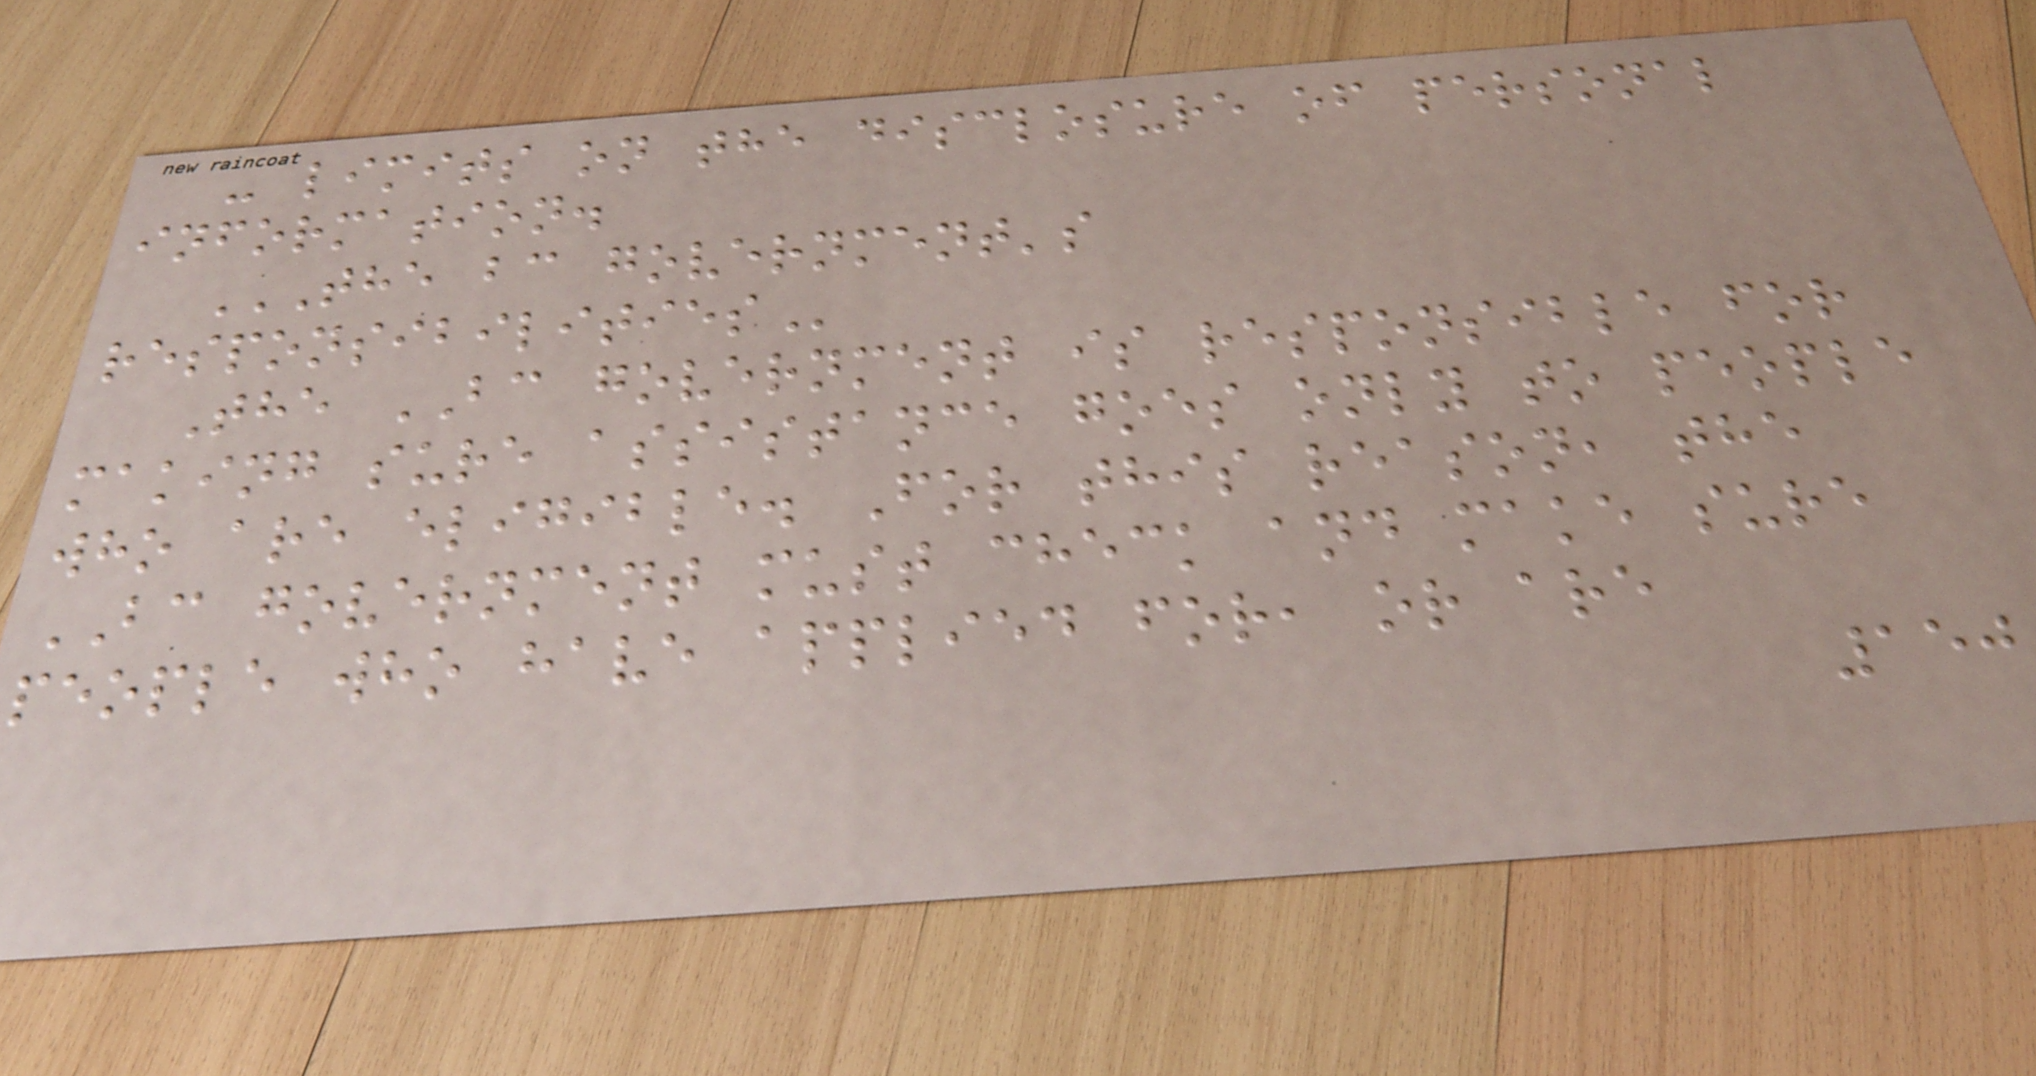- limits on the disclosure of personal
information.
THE BC GOVERNMENT'S
RESPONSIBILITIES
The BC government is responsible for
making sure assistance goes only to people
who are eligible. For this reason, the
BC government must check and make sure
people who have applied for, or are
150
